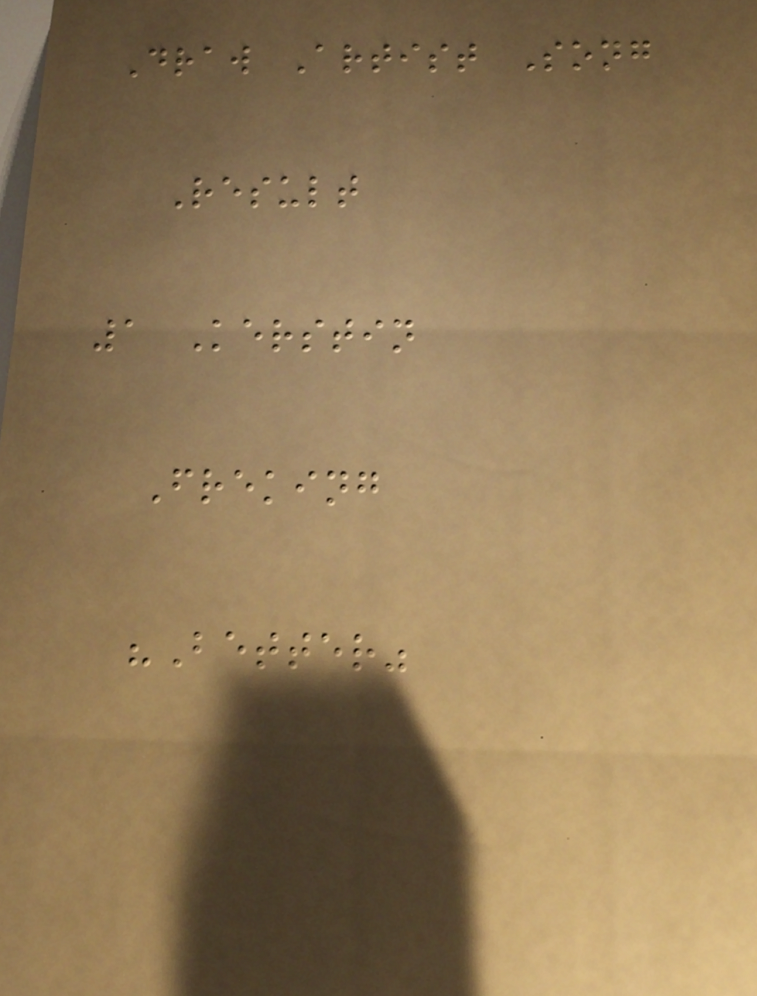Draw Artist Song
Result
1 Kerstin
Freking
"Better"
